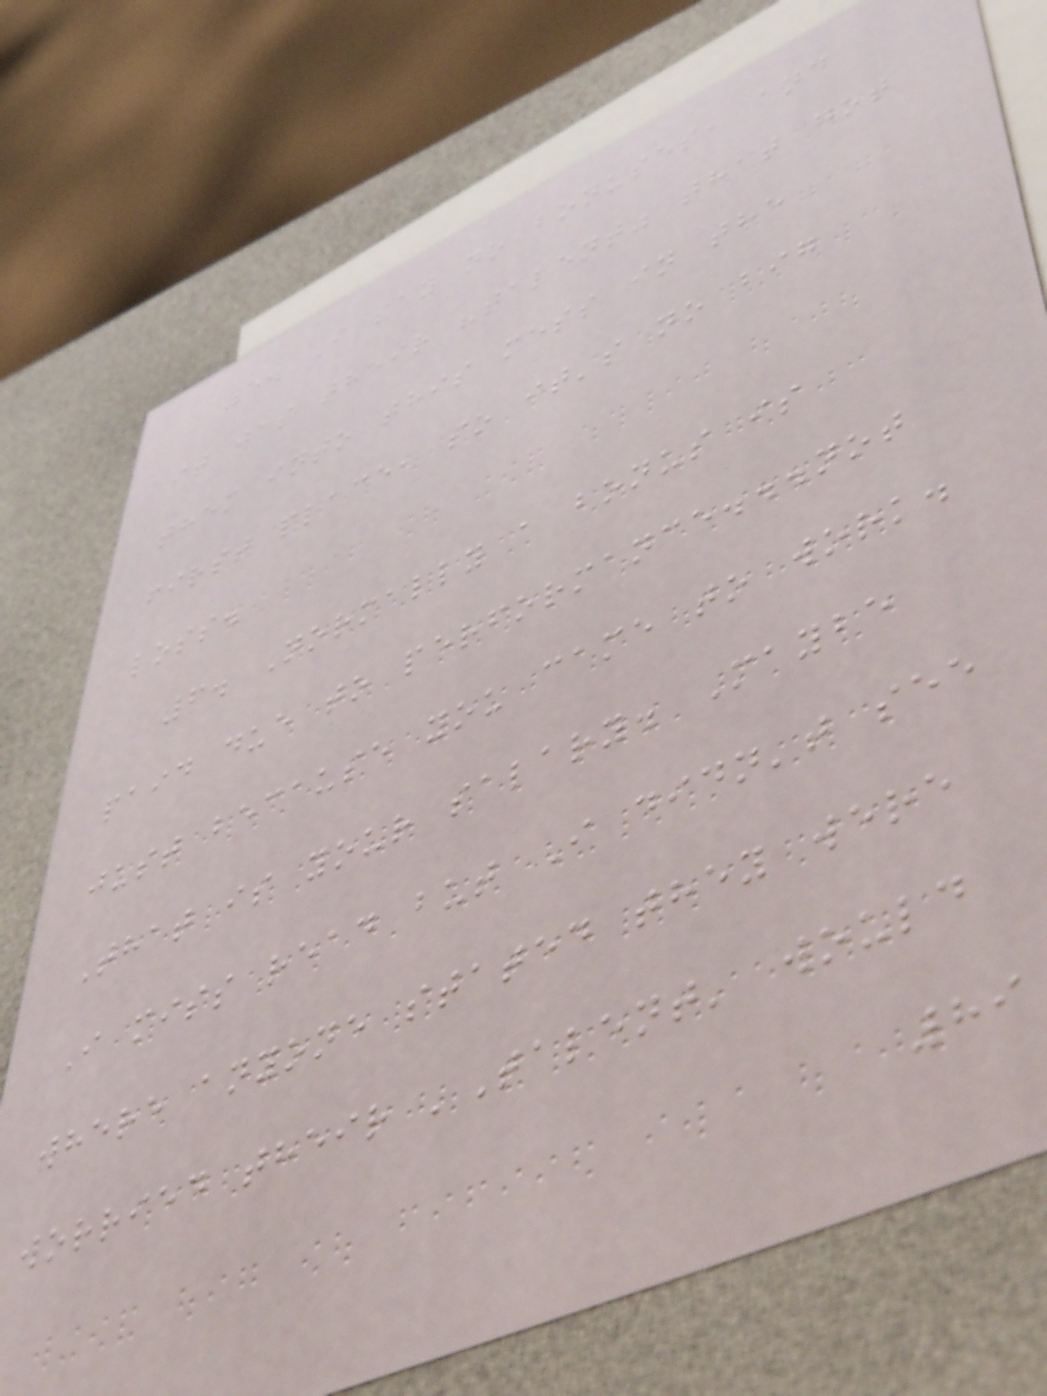5. I say no bonuses, and
it was their "talent" that got
them into this mess in the
first place, so it's no big
loss.
6. Normally a bonus is
paid due to performance...not
just because you came to work.
That is your salary. Maybe
I miss read but I didn't see
where anyone stated they were
worried their 'Talent' would
89
